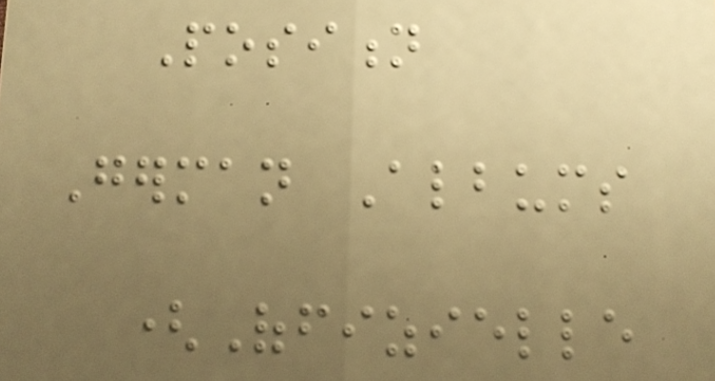Position
German Albums
(Offizielle
